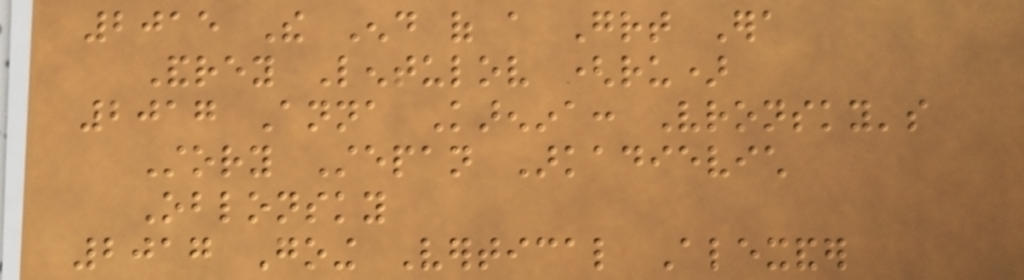2015 The End of a Great Era
Andrey Lentulov (ru)
2017 Anna Karenina: Vronsky's
Story Stepan Arkadievich
Oblonsky
2017 Going Vertical Alexander
